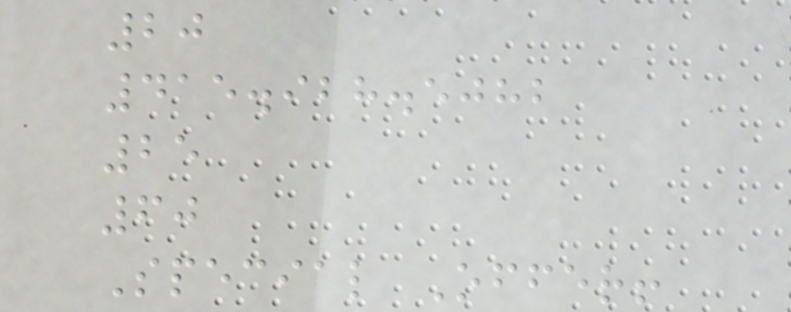20
415.928.5082
25
60
Special Offer!
